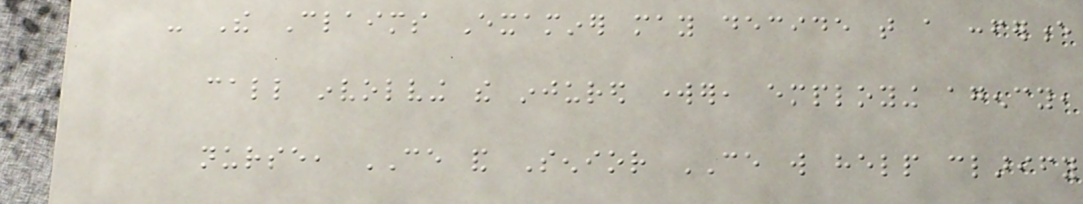- The Claims Examiner may decide that a conference
call involving the injured worker, employing agency,
nurse, CE and Senior CE will help clarify
